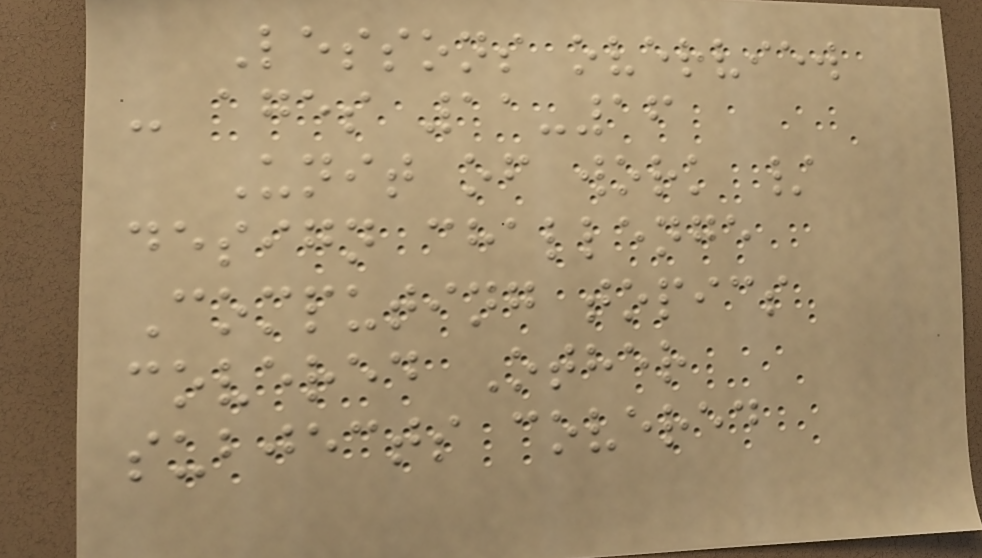Lessons overview
- ages 11-16
Unit of work /
design challenge
Computing topics
covered Other
subjects covered
